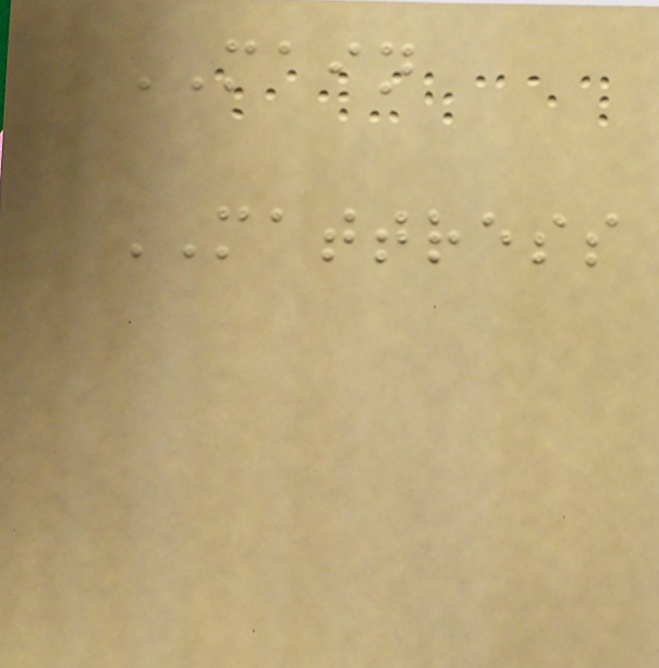MAIN
MATTRESS
